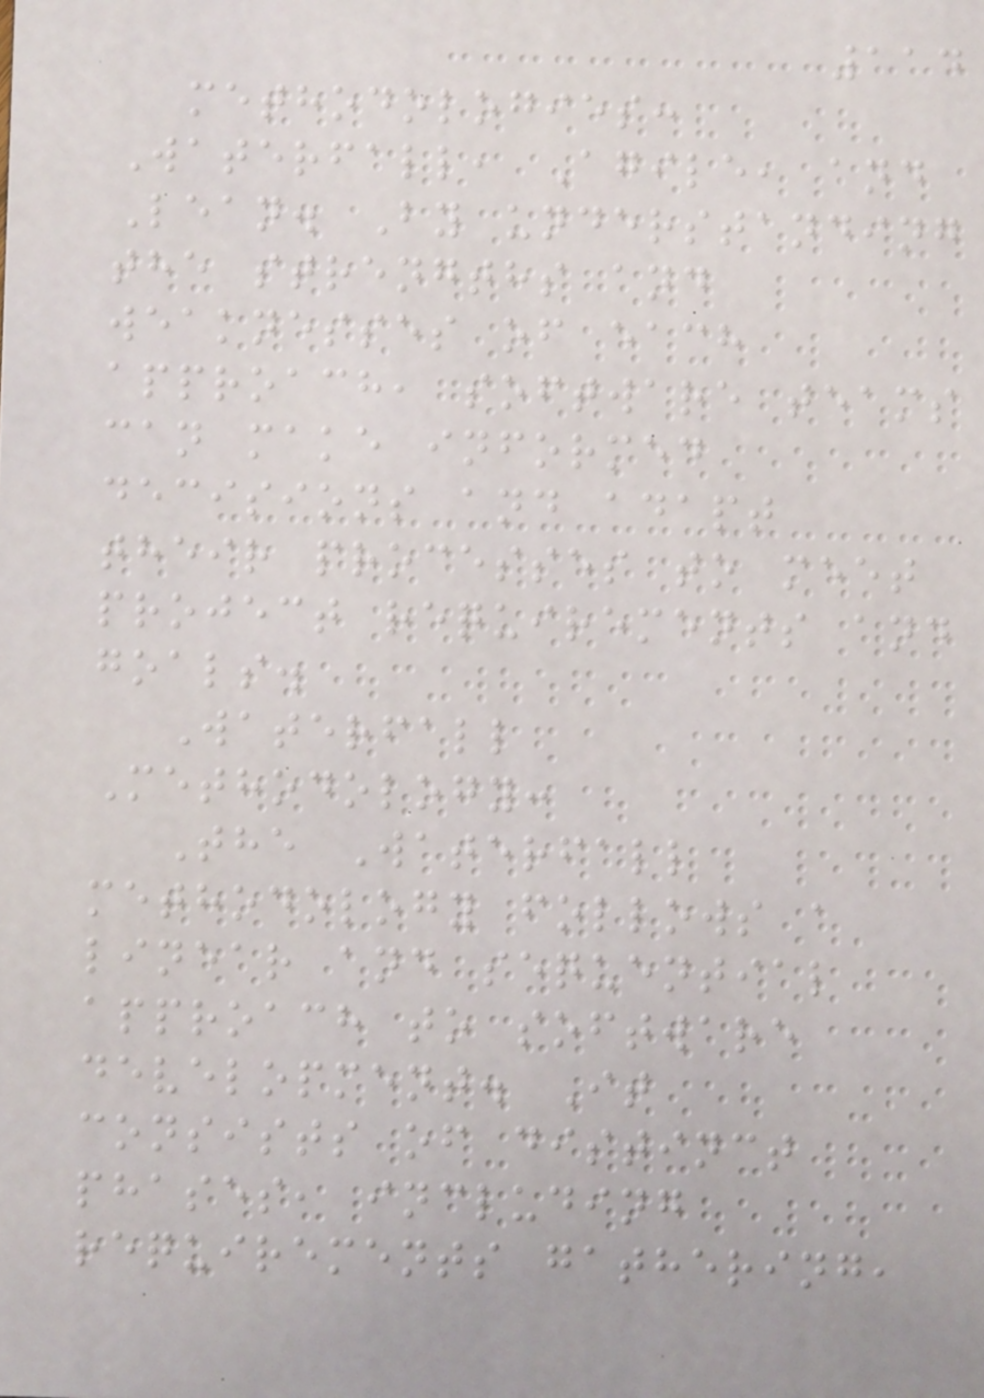114
methodologies:
Waterfall, Agile, and
Lean. By understanding
the strengths and
weaknesses of each
approach, software teams
can make informed
decisions and adapt
their processes to meet
project requirements and
goals.
Waterfall
Methodology:
The Waterfall
methodology follows a
linear and sequential
approach to software
development. It
consists of distinct
phases, including
requirements gathering,
